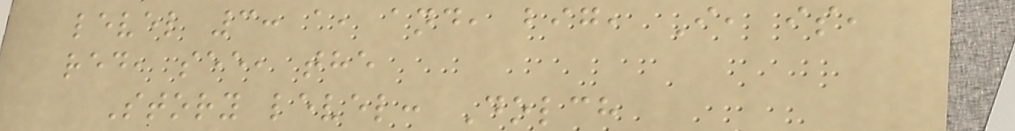level 3: a, and, big, I, is,
red, see, the
Story level: Dolch
